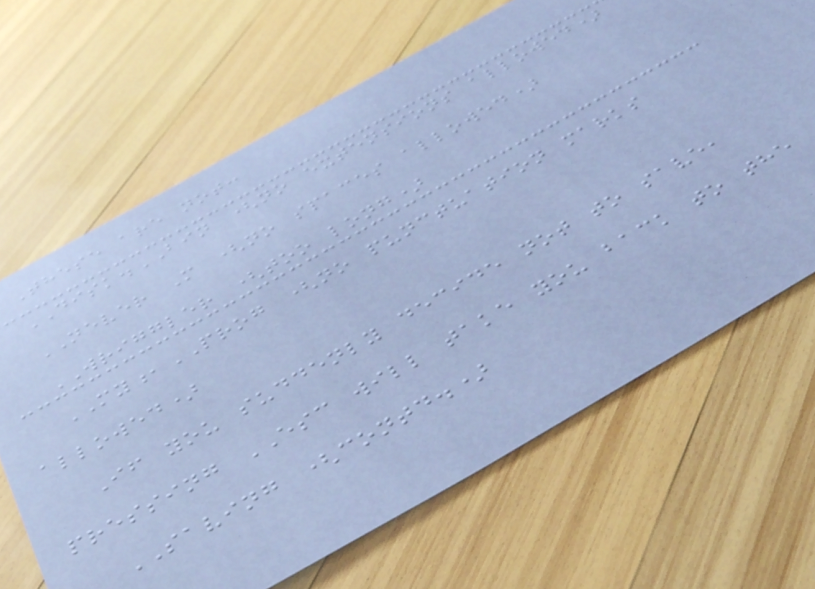These are not:
DISK.BIN (no extensions allowed)
NEVER M (no spaces allowed)
WRIGGLER (too long)
MY,PROG (no punctuation marks
allowed)
If you suddenly decide not to save,
pressing ESC will take you back to the
SAVING (contd.)
